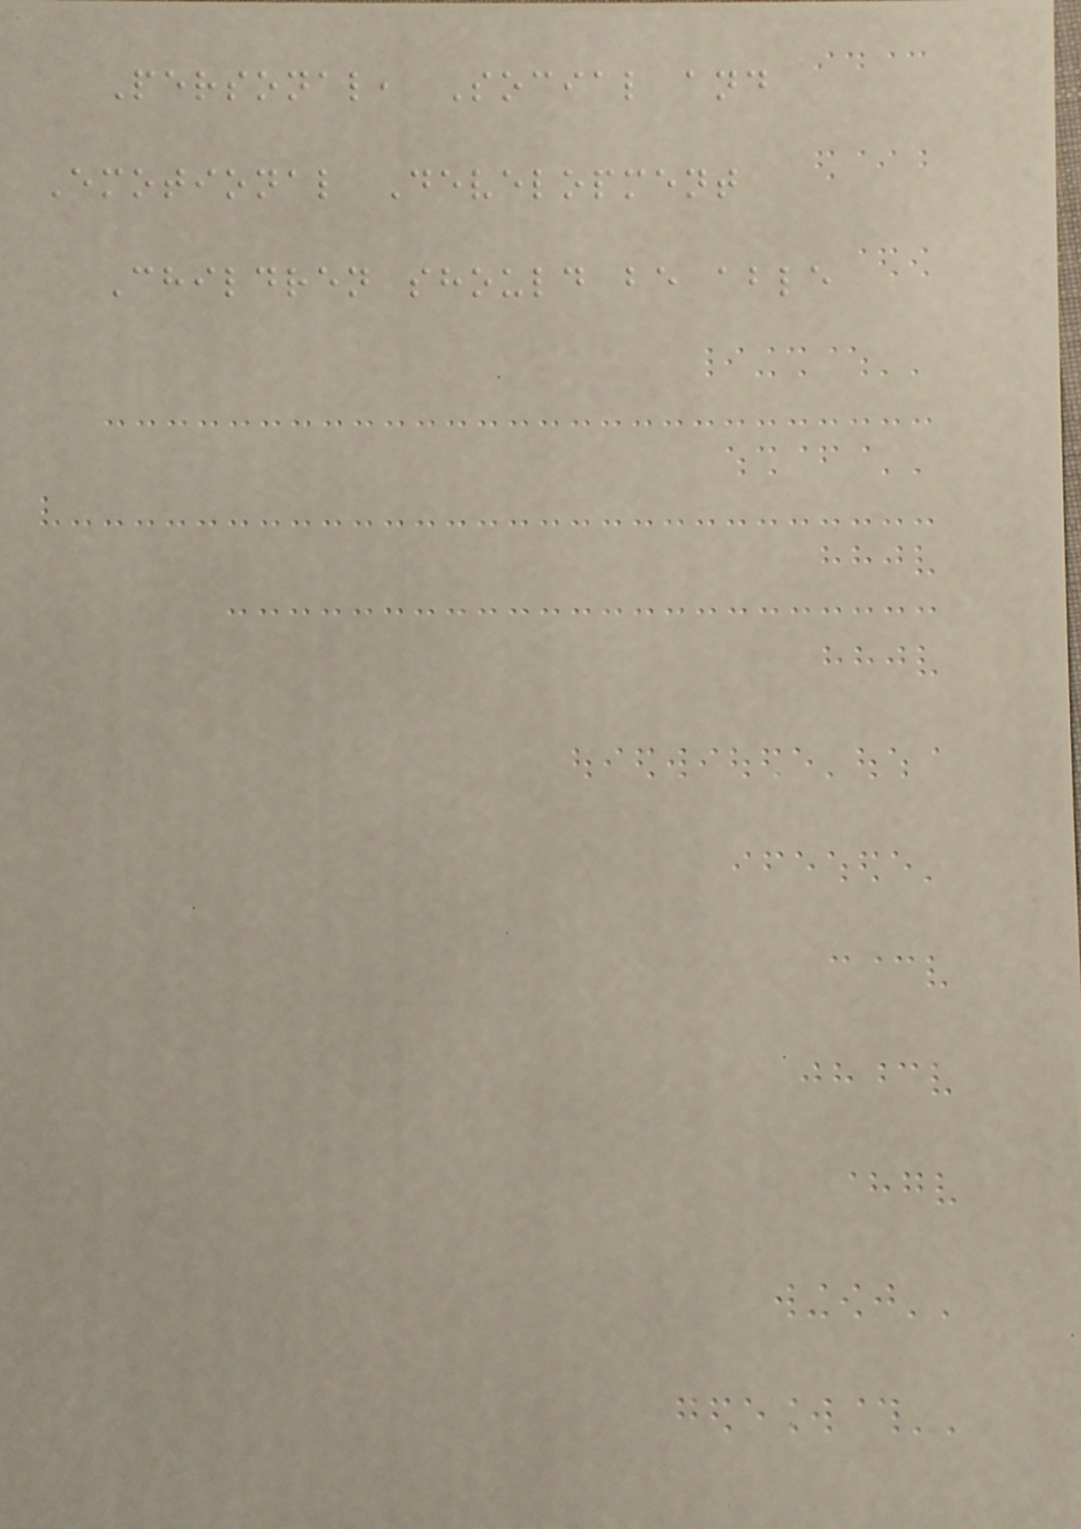Personal, Social and
Emotional Development
Children should be able
